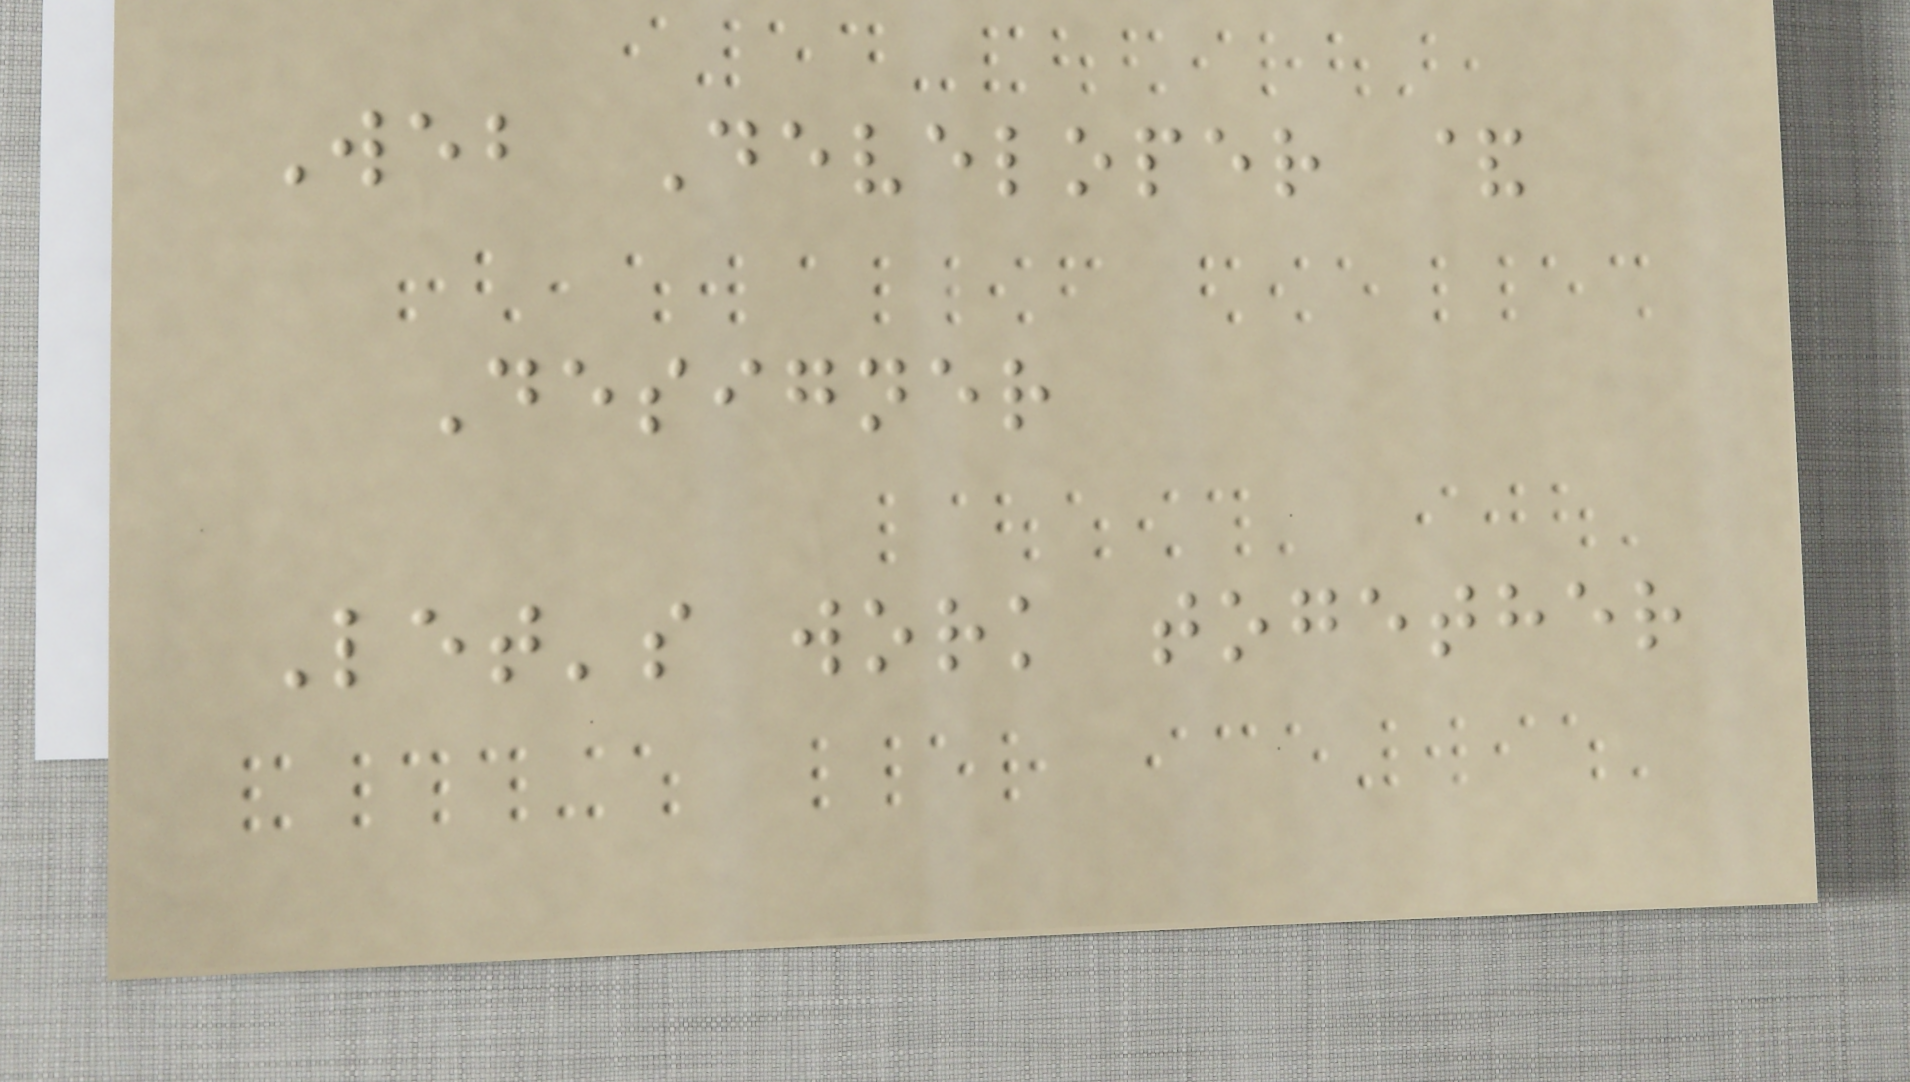Web Developer &
Designer
Let's work together
